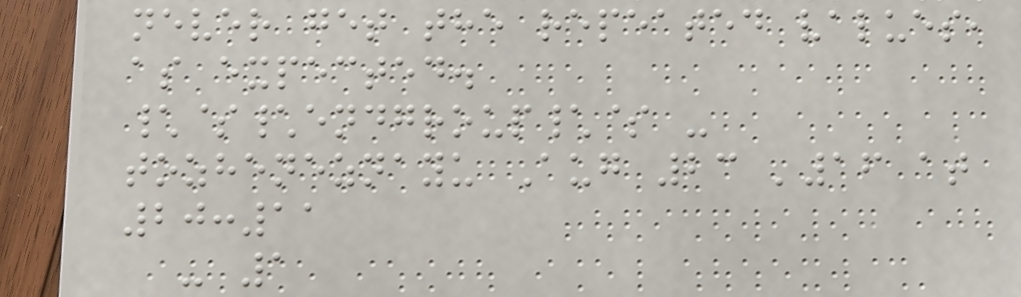never get the repeated values,
as expected.
\$\endgroup\$ -
tozheneznayu Aug 23 '16 at
20:11
- 1
